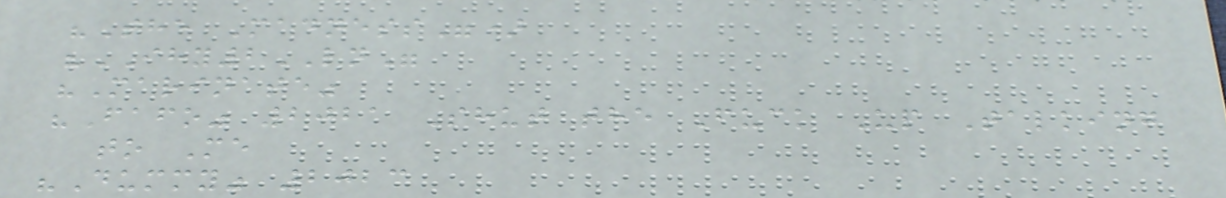"The Madness")
"IHY2LN"
"Marinate"
"Fafo" 2021 Shut the Fuck Up Talking
to Me
"Dummy" 2023
